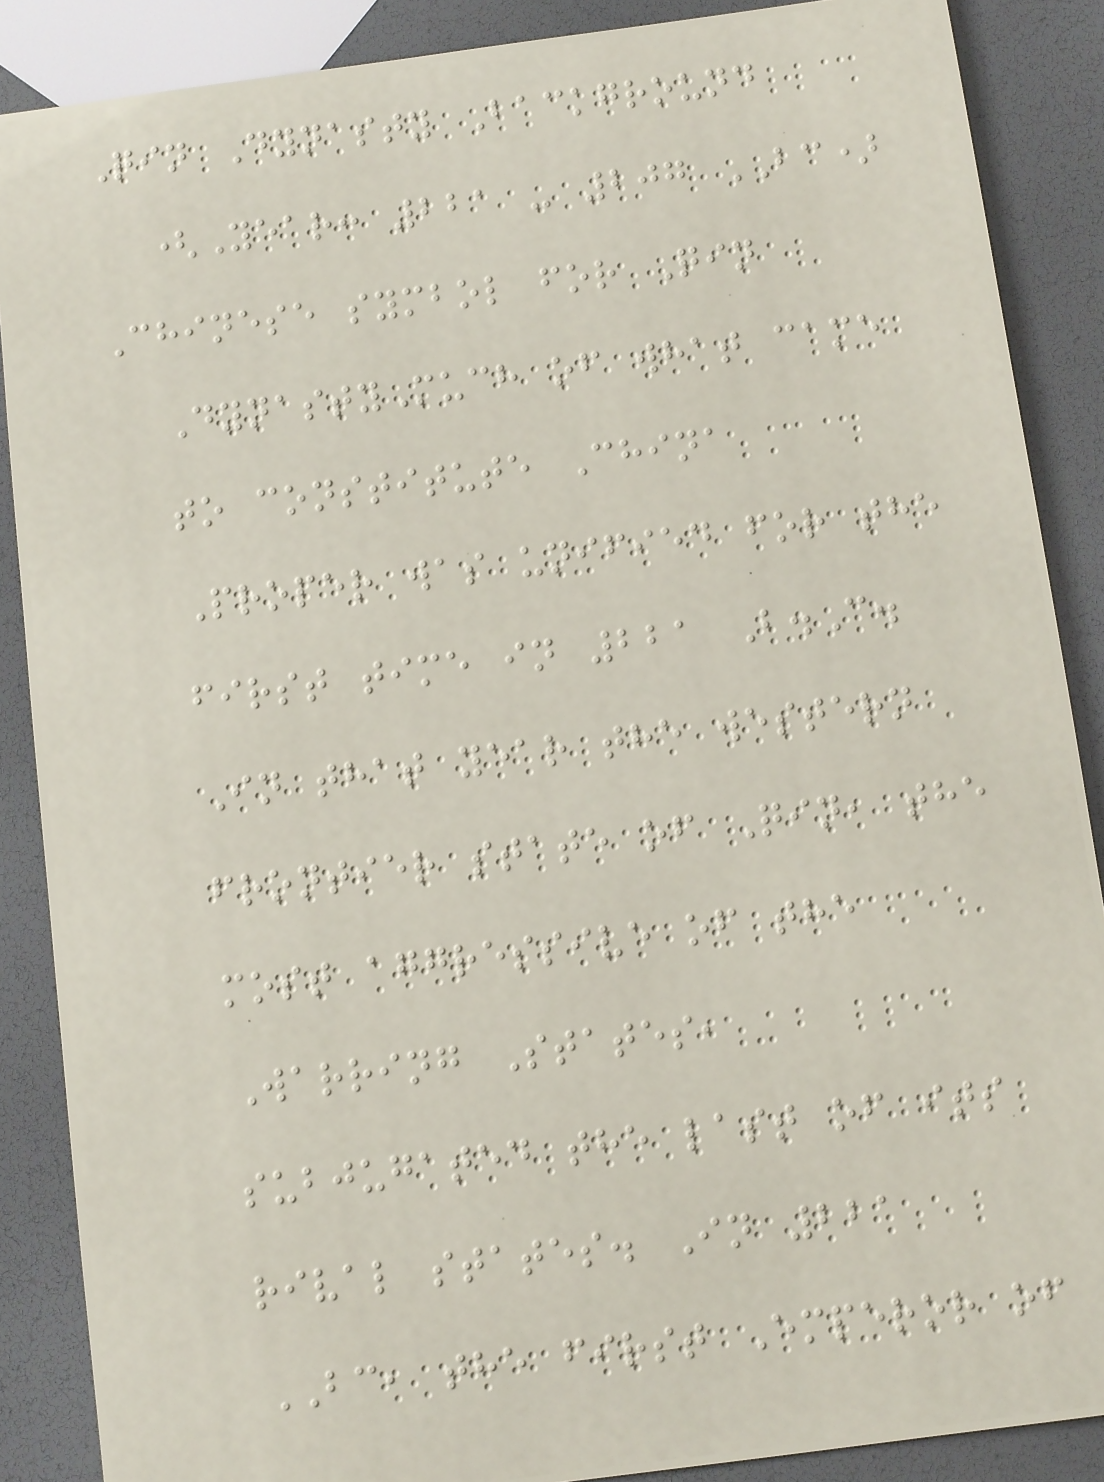Qin Dynasty Background
(Year: 221 - 207 BC)
Chinese symbol for Qin
DynastyMuch of what came
to constitute China
Proper was unified for the
first time in 221 B.C.
In that year the western
frontier state of Qin, the
most aggressive of the
Warring States,
subjugated the last of its
rival states. In 221
BC, the first Emperor of
